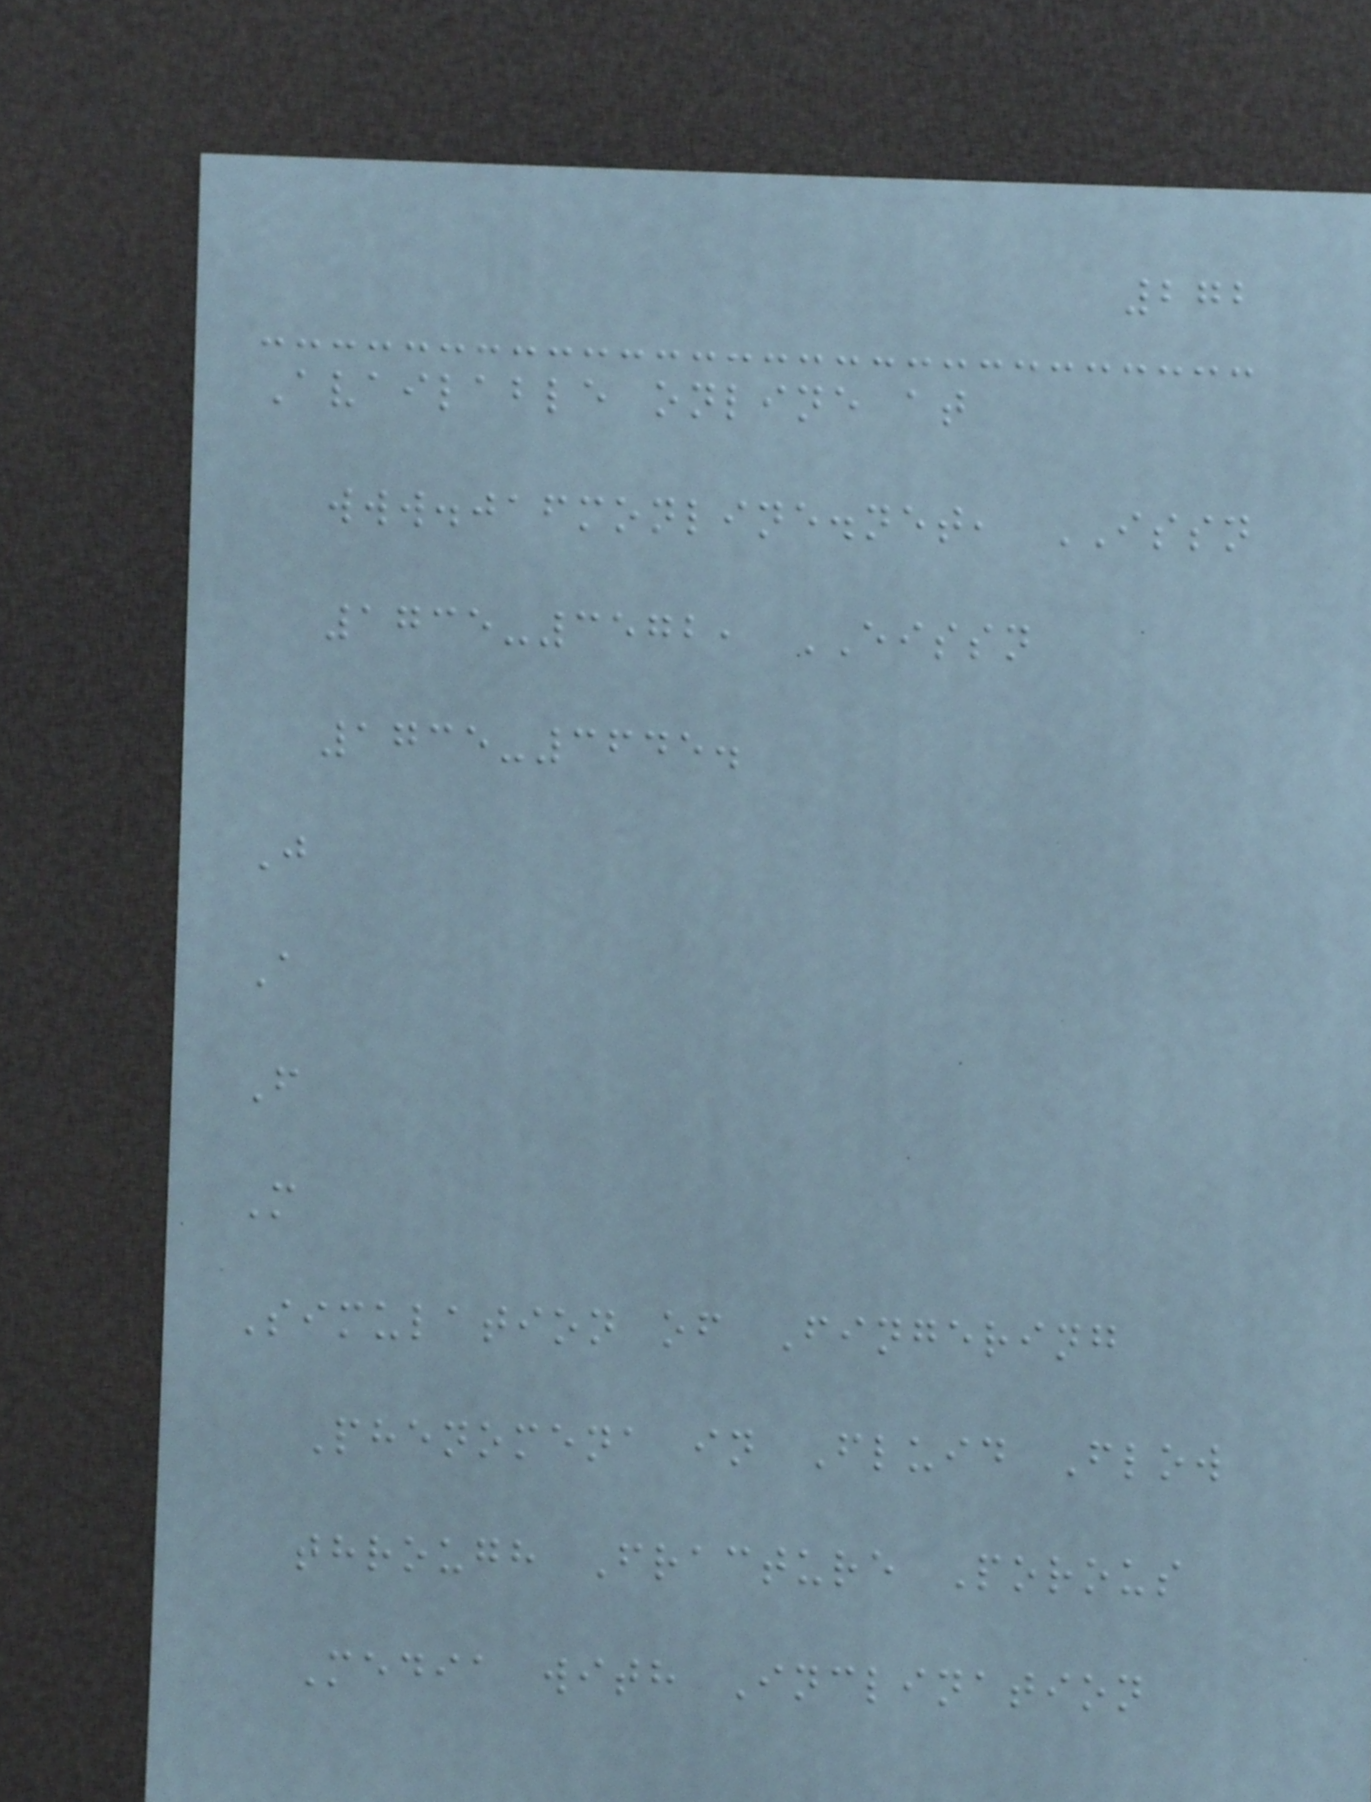272
Available online at
www.jafmonline.net, ISSN
1735-3572, EISSN
1735-3645.
J
A
F
M
Simulation of Fingering
Phenomena in Fluid Flow
through Fracture Porous
Media with Inclination
